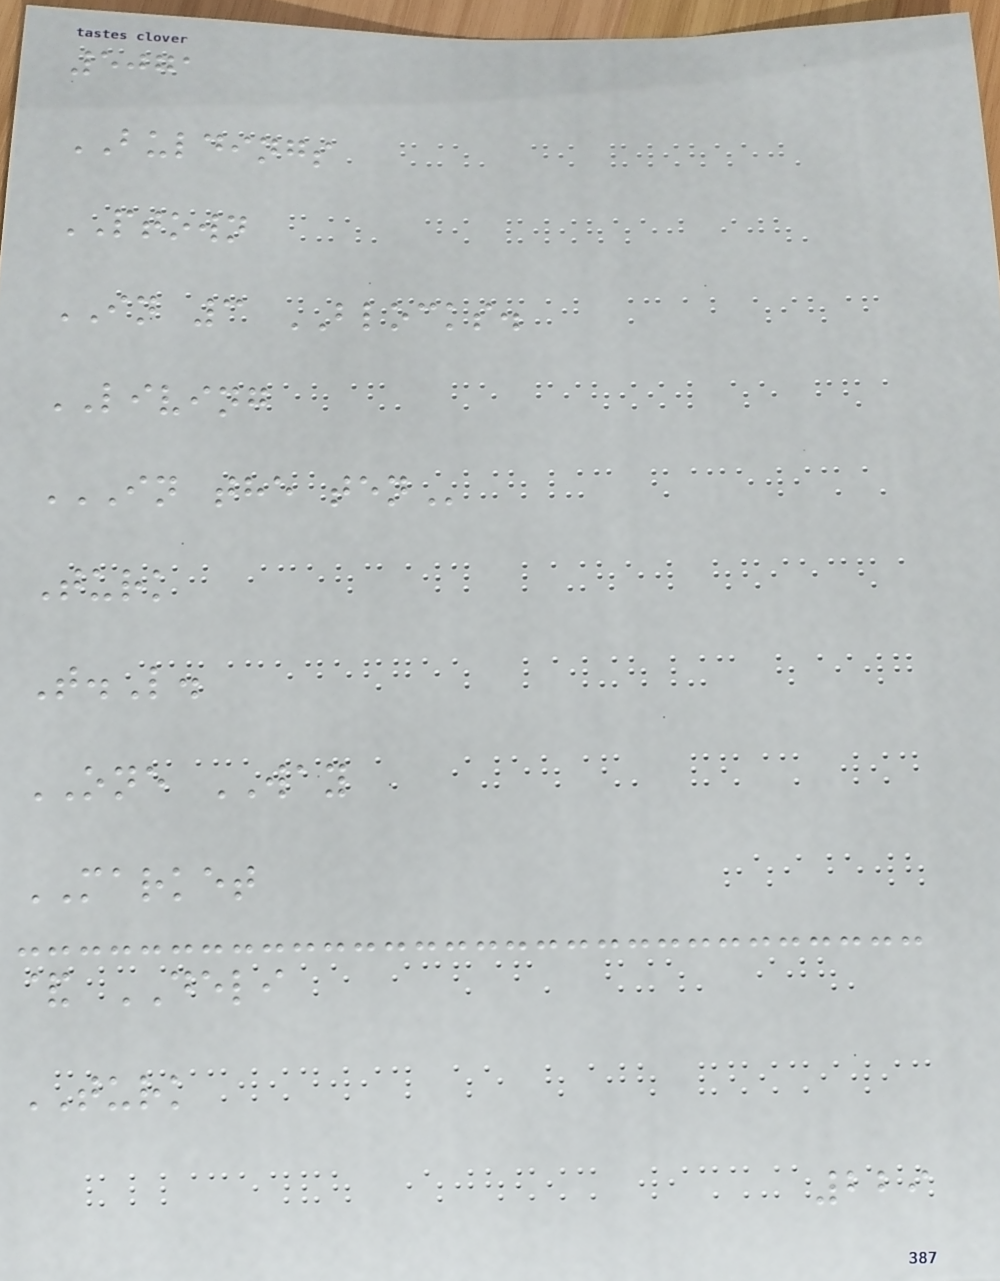5071
BULDINGS
PTOWN
IN 3 BLOCKS.
LIVING
IN THE TEN
Turk
T.L.
ONE WAY
MARKET
& DELI
TURK
229
